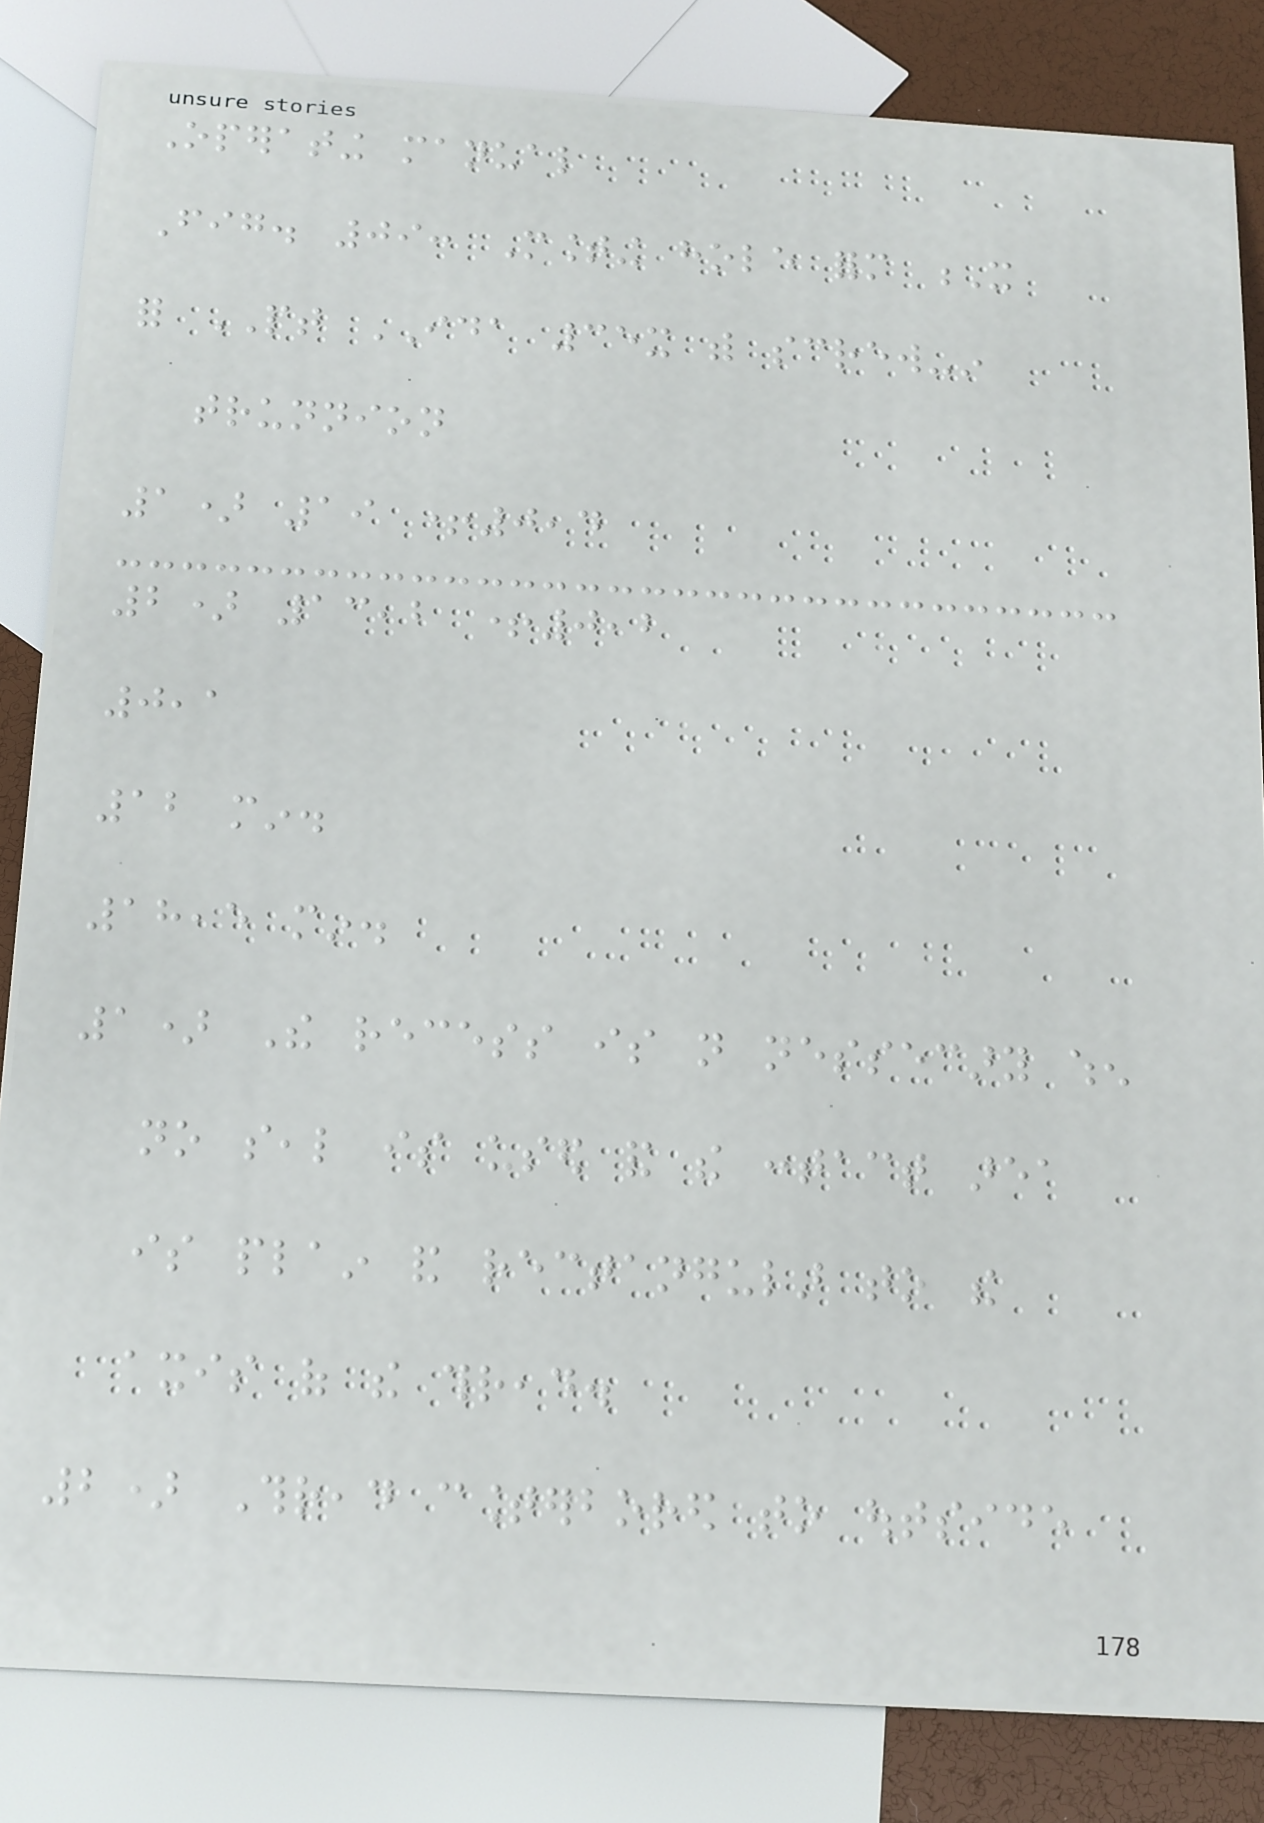Operating manual
Fig. 09: Mounting hole form X
for PT IDA 35x with screw-in
trunnion
1) 19 +0,4
2) 13,2 +0,2
0,1
12 min.
18,5 min.
1) The recess is not nessecary when
no seal is used and the contact area
is plain and rectangular to the
axis of the thread.
2) Thread counterbored to outside
